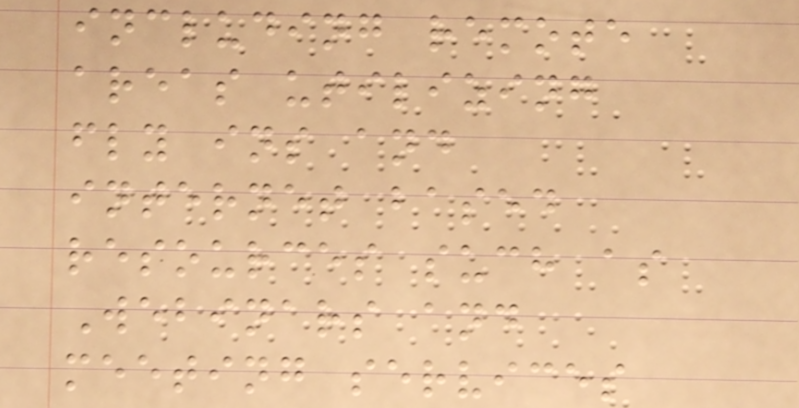including remote
areas utilizing
fly ins and
internet based
resources such as
Webinars and
meeting services
